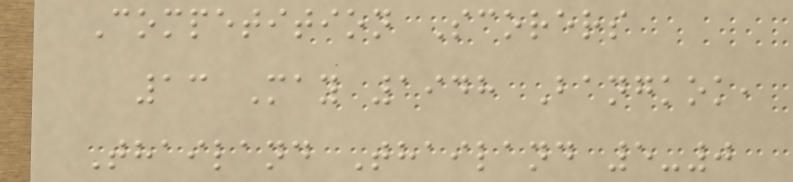Competition Scorers
13 May 1948 Bangkok,
Thailand Thailand 5-0
